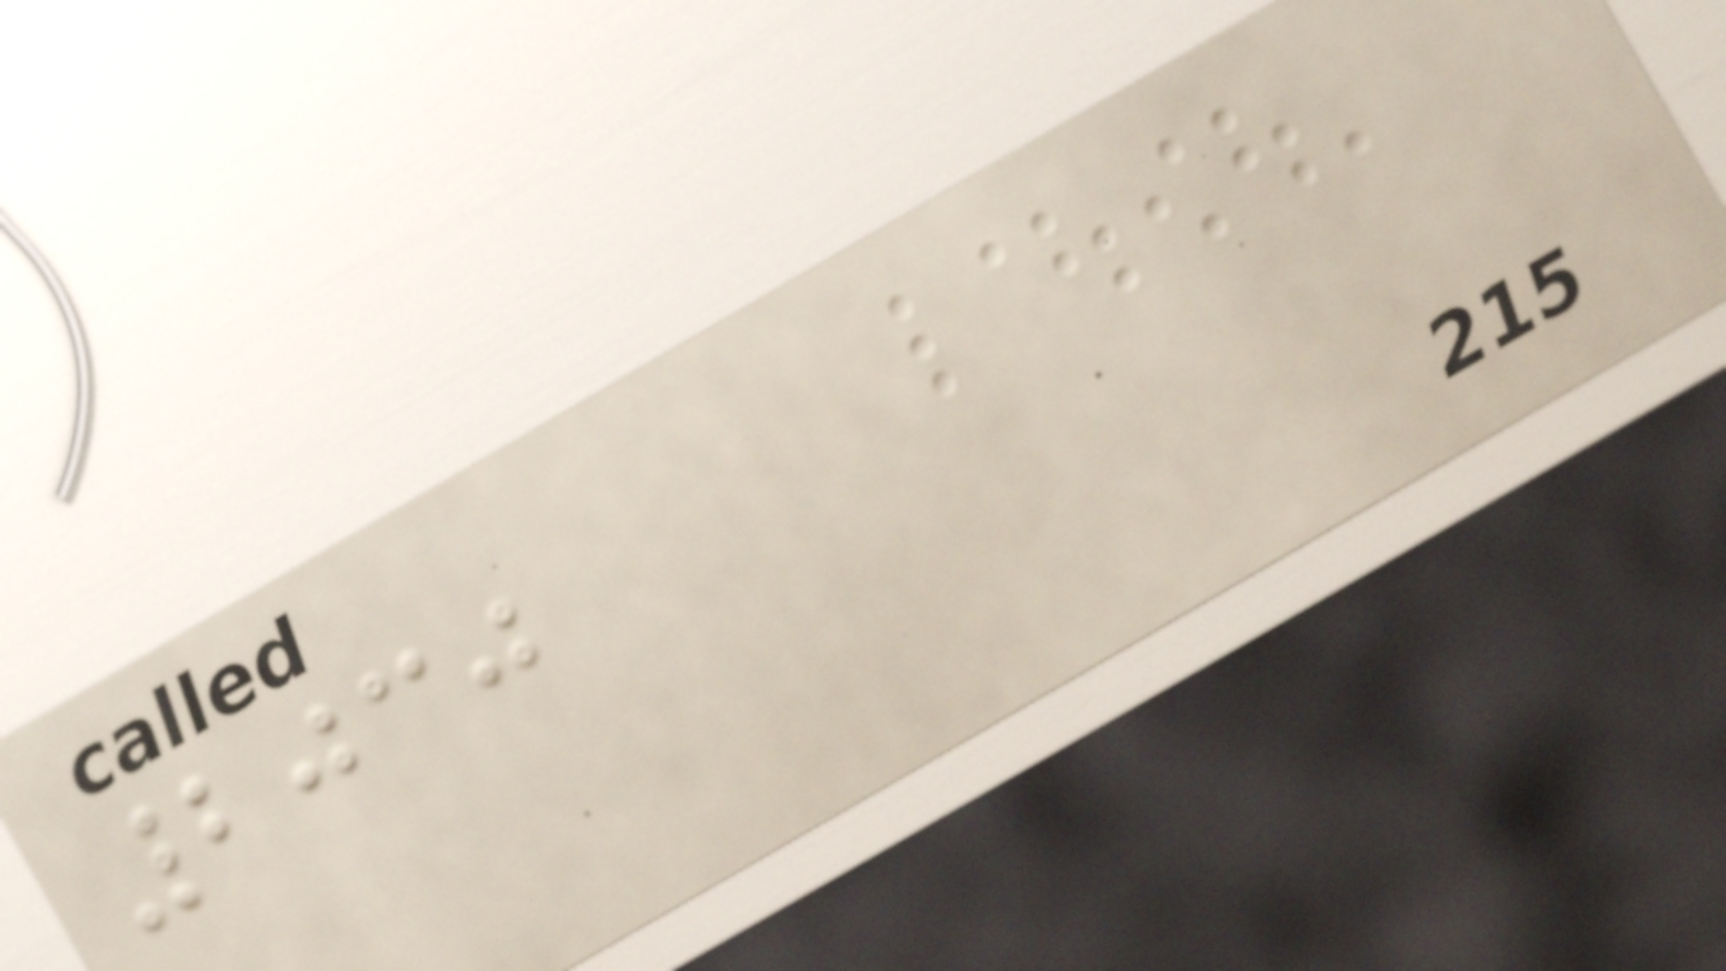2030
